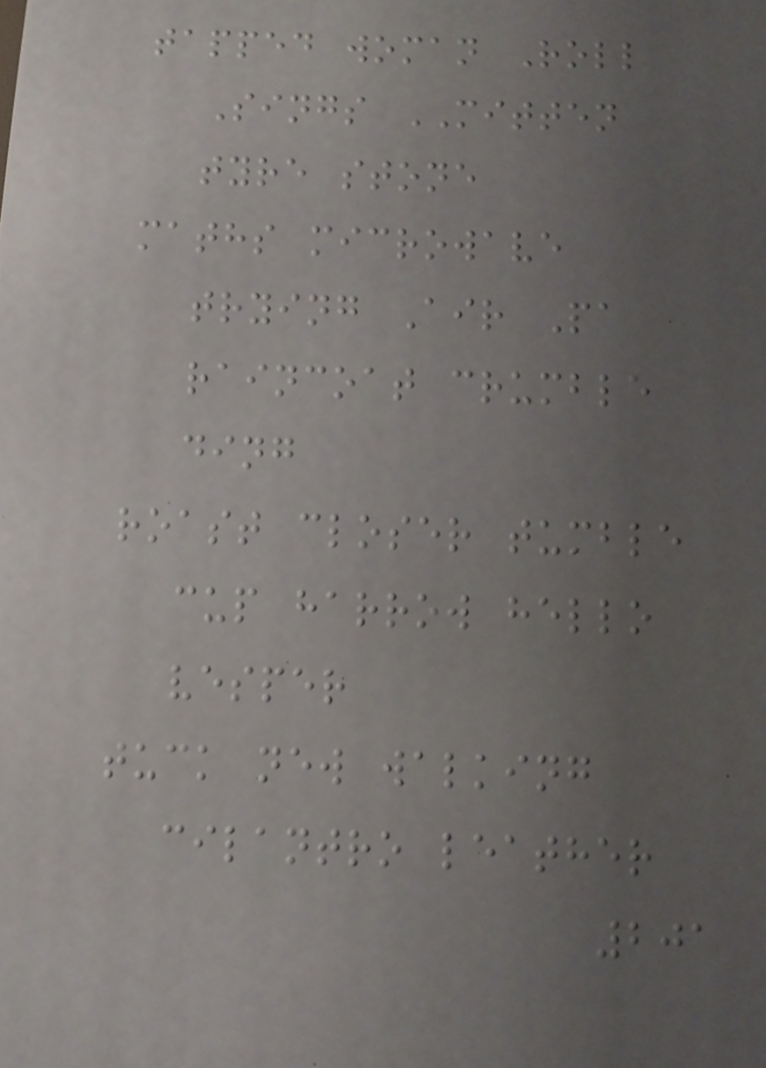tapped woman Roll
Sings MITTEN
tyre stone
maths microwave
trying Air Pa
raincoat crumble
ding
roast closer tumble
cup harrow hello
vesper
tuck new walking
cilantro leather
201
